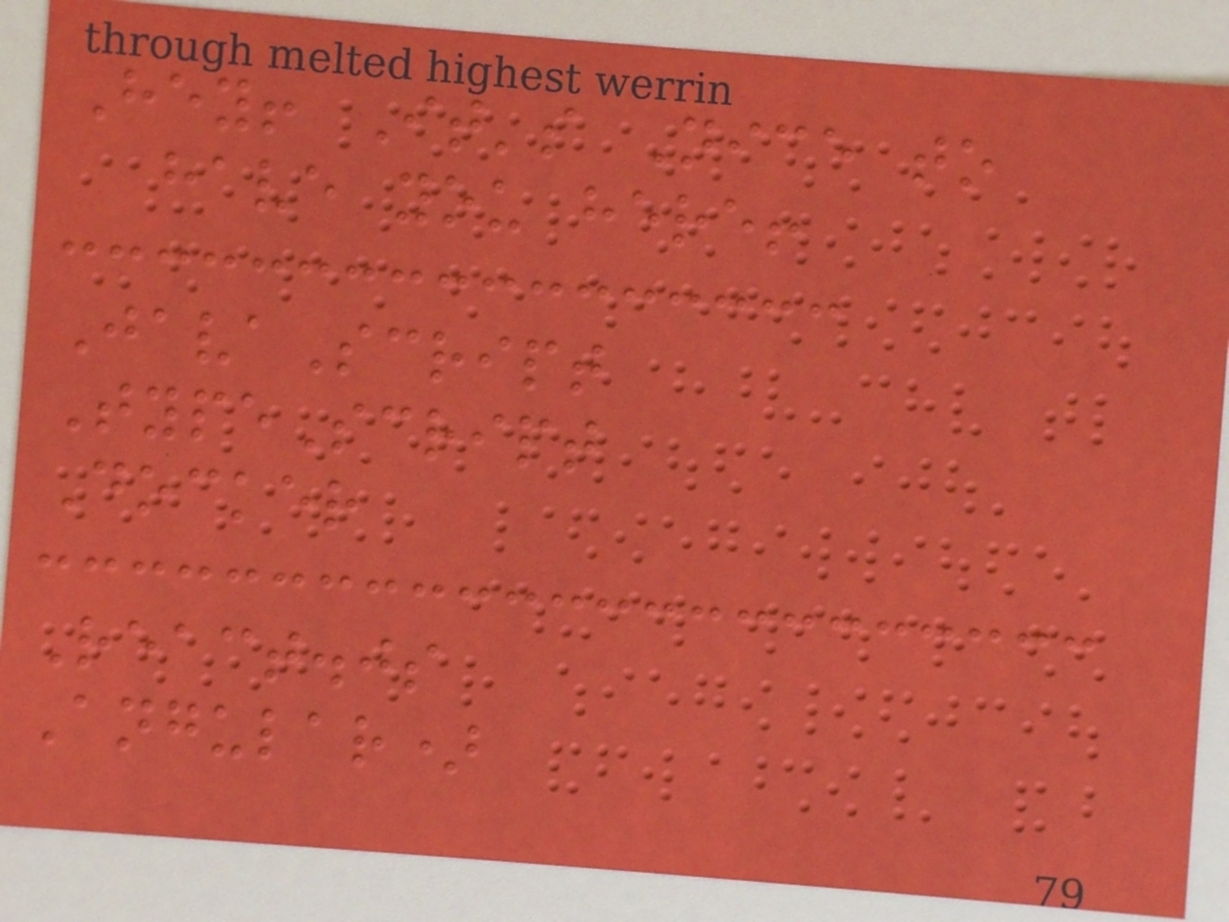Hey! It's Nice to
have you here!
JavaScript
TypeScript
Docker
React.js
Angular)
